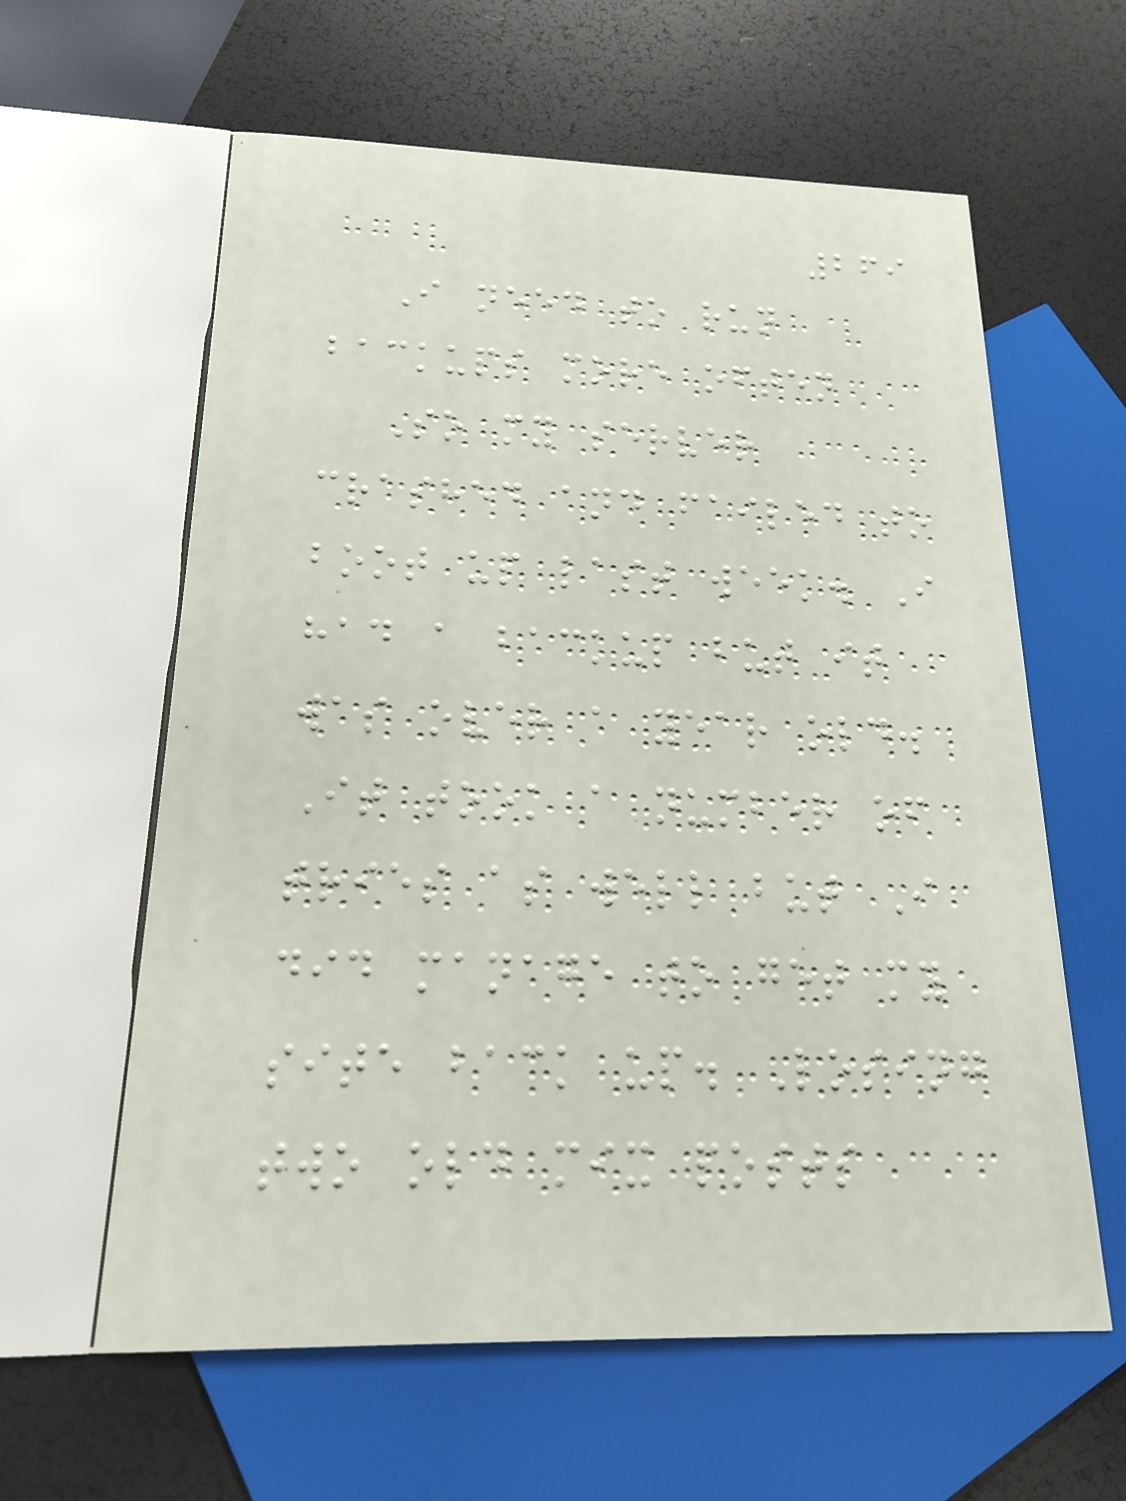269
I need to run
backups more often
So my server
crashed and failed to
boot up last week. I
had a backup but it
was over a year old.
It took a number of
tries as well but I
did manage to get my
site back up. Losing
two old mix posts
